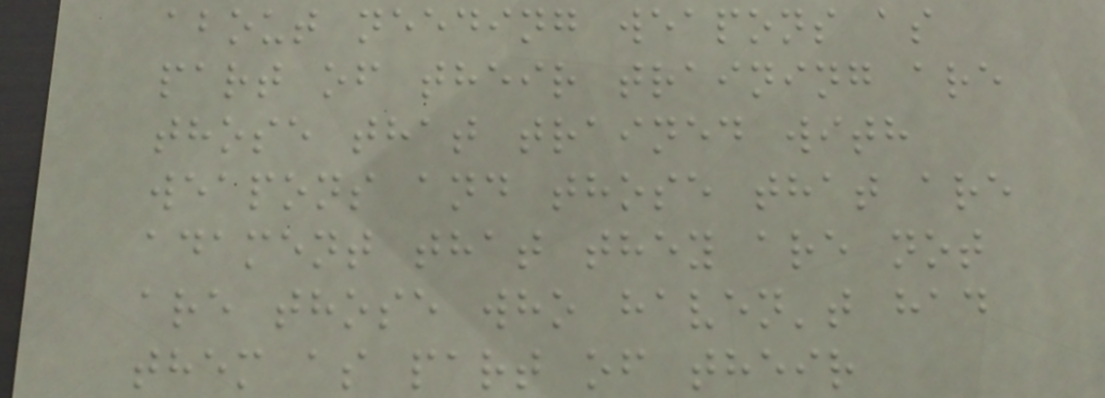about needing weapons as
part of their training are
those that trained with
weapons and those that are
adament that they are not
are those who haven't had
them as part of their
